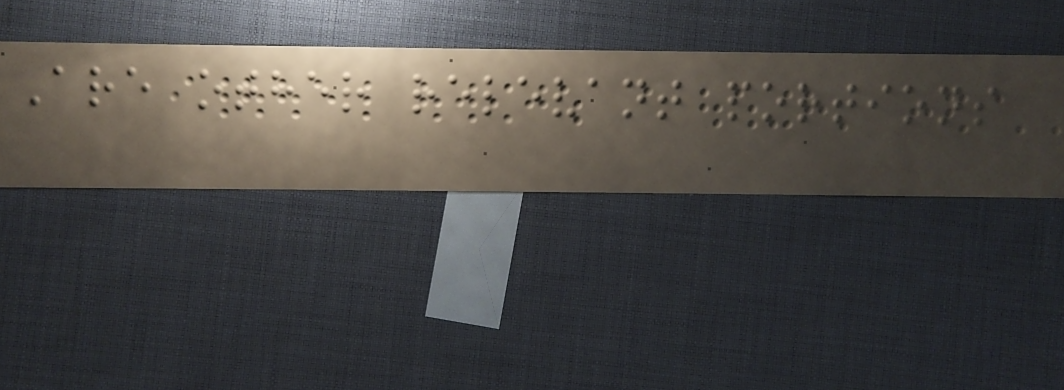Are other relevant portions
